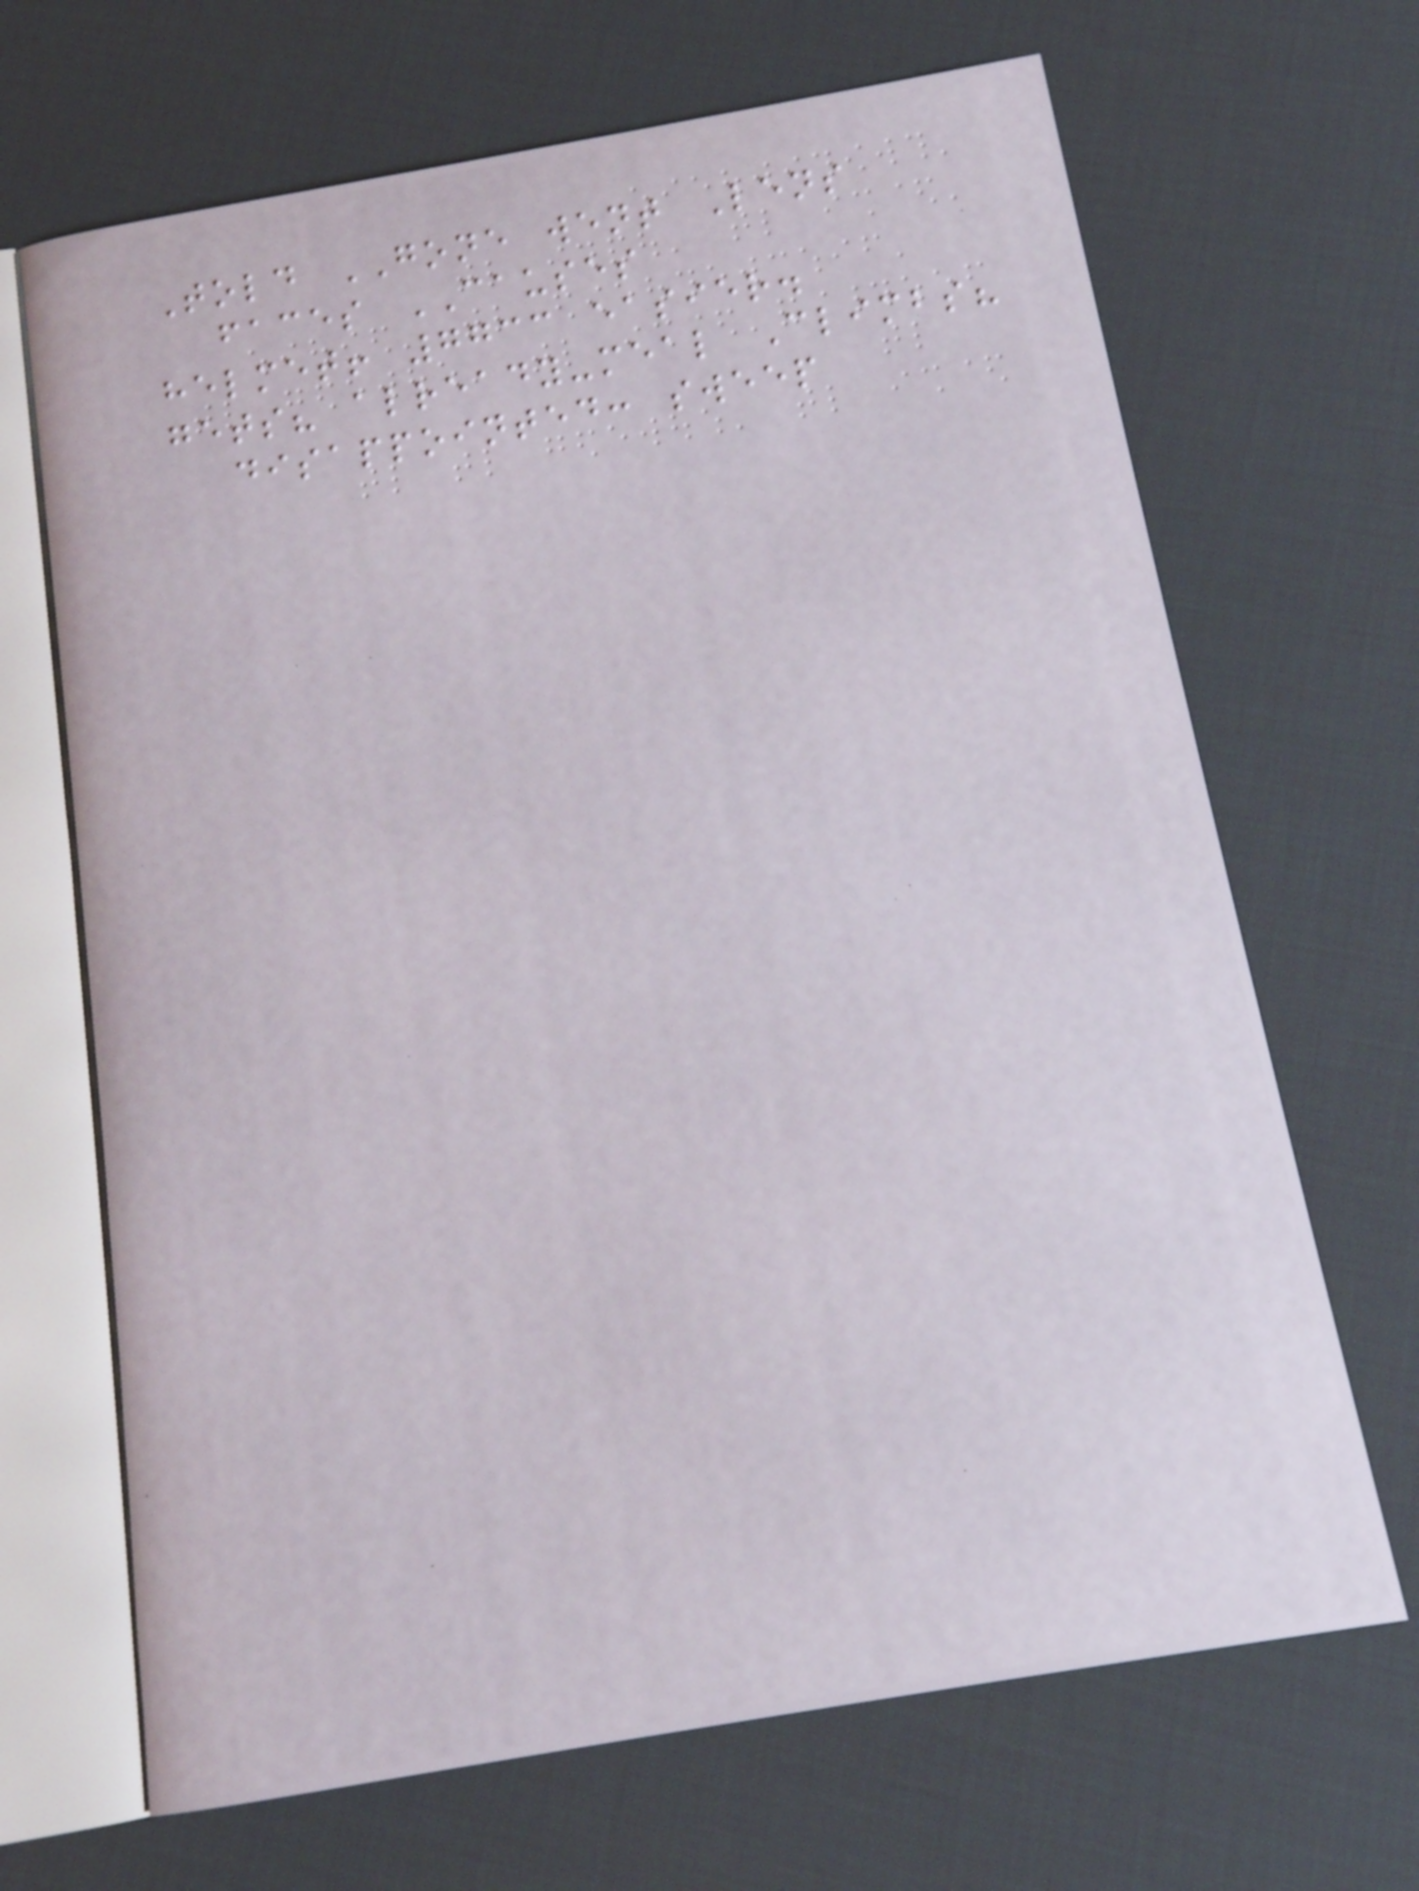Told GONE went Lens
faces CAUSES
helmet! 7733 easier.
gets? already-meal Climbs?
disappointed: sweep
